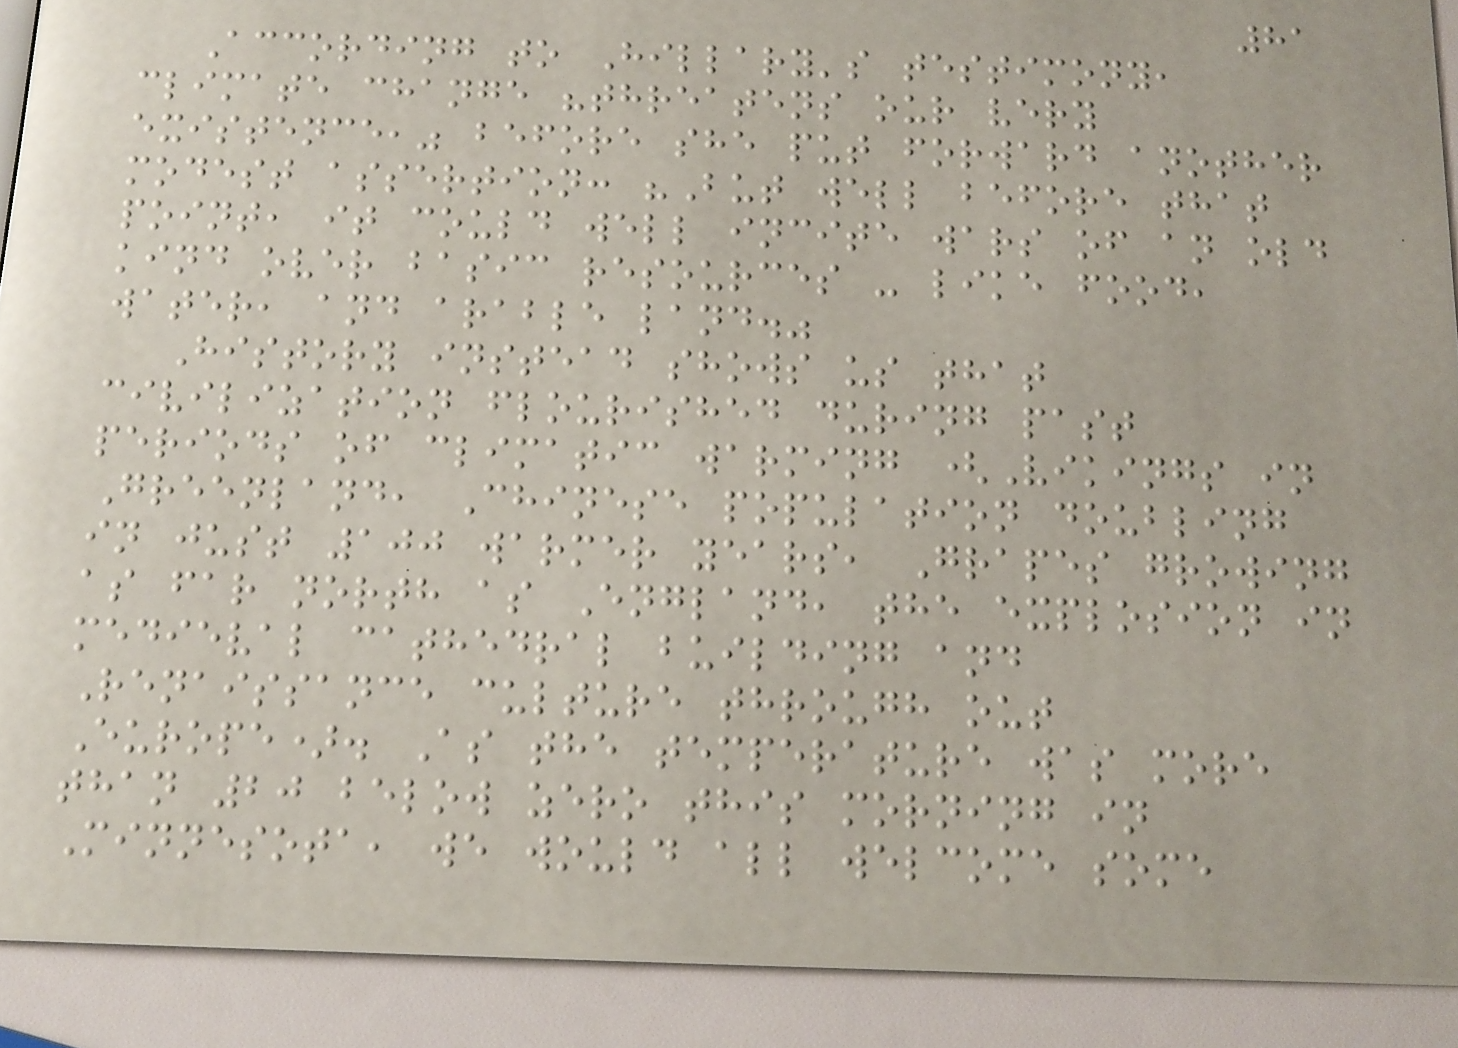81
According to Hillary's testimony,
climate change "threatens our very
existence," before she put forward another
modest assertion: "But well before that
point, it could well incite wars of an old
kind over basic resources - like food,
water, and arable land."
History instead shows us that
civilization flourished during past
periods of climatic warming (Vikings in
Greenland, Chinese population doubling
in just 100 warmer years, Grapes growing
as far north as England, the explosion in
medieval cathedral building and
Renaissance culture through out
Europe). As the temperature was more
than 20 below zero this morning in
Minnesota, we would all welcome some
